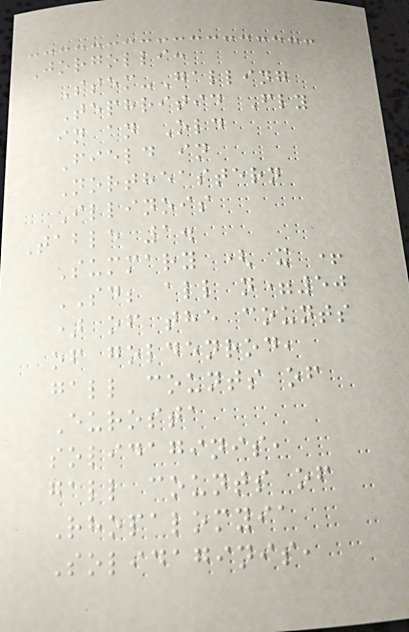Jorgolli:
Stem-Galling
Tephritid Fly
in an Old
Field in
Northeastern
Illinois
Table 1.
Summary ( x +
SD; all n=50
) of the counts
of goldenrod,
gall counts of
Eurosta
solidaginis,
gall counts of
Rhopalomyia
Solidaginis,
